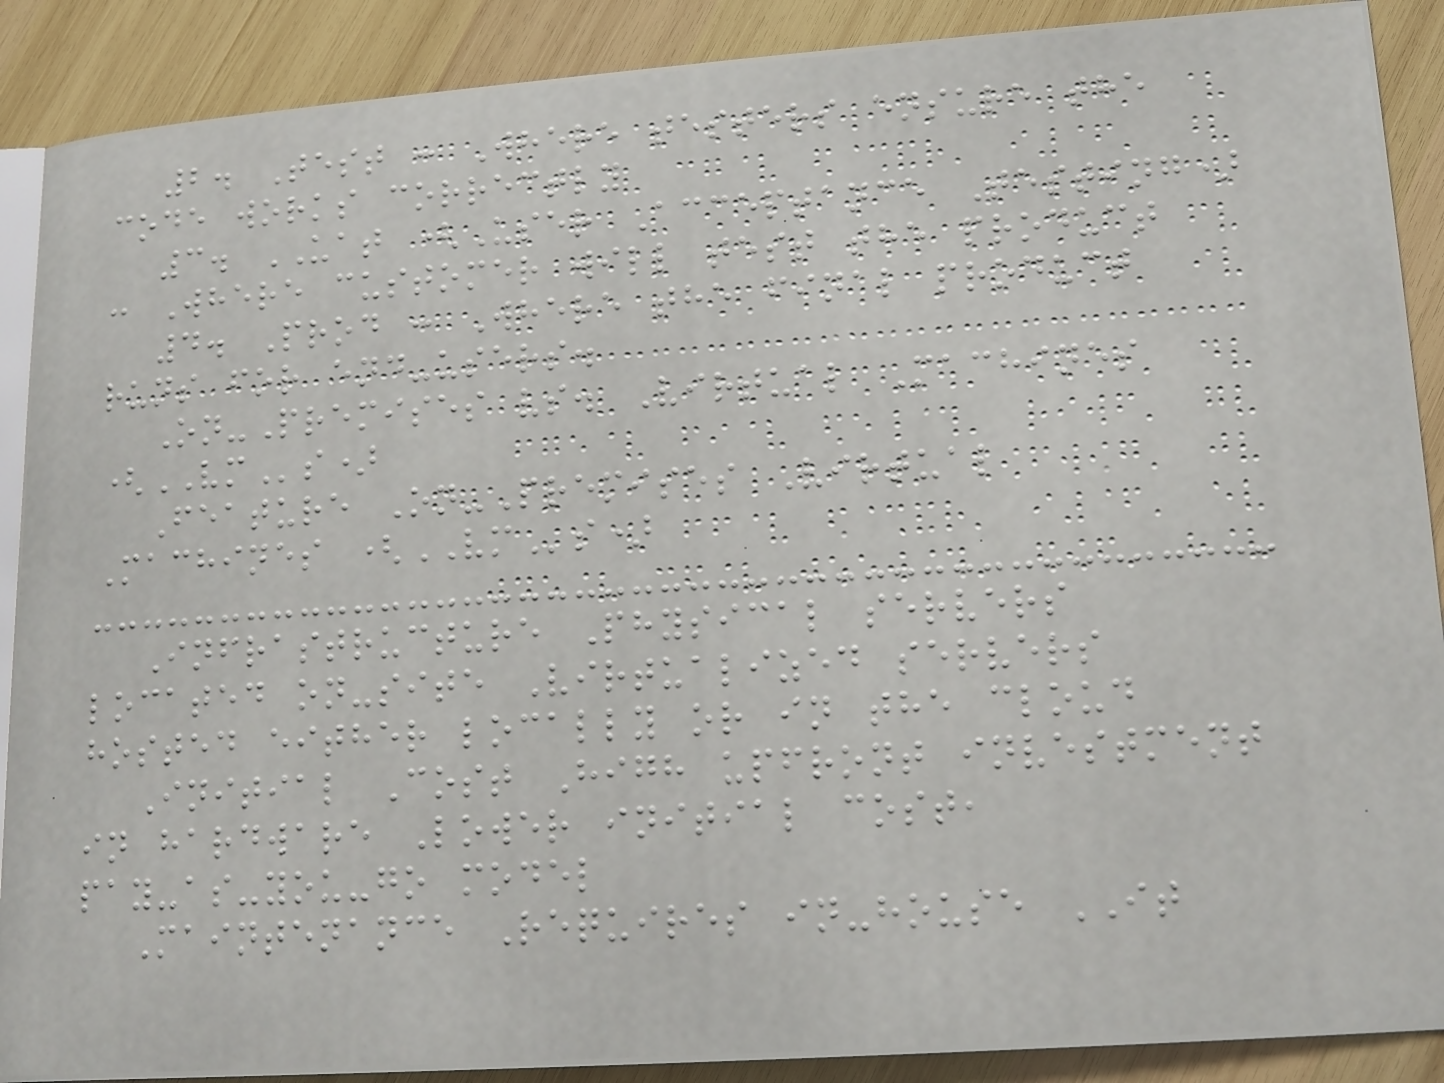2. Test : Where testers ensure the
code works correctly
3. UAT (User Acceptance Testing)
: Where customer will test the product
4. Prod : Where the final product
runs for end-users.
On-Premises vs. Virtual Machines
(VMs)
Feature On-Premises Virtual
Machines (VMs)
Infrastructure Physical servers
located on-site Virtualized servers
hosted either locally or in the cloud
Initial Cost High upfront investment
in hardware Lower initial cost,
pay-as-you-go model
Maintenance Requires in-house IT
